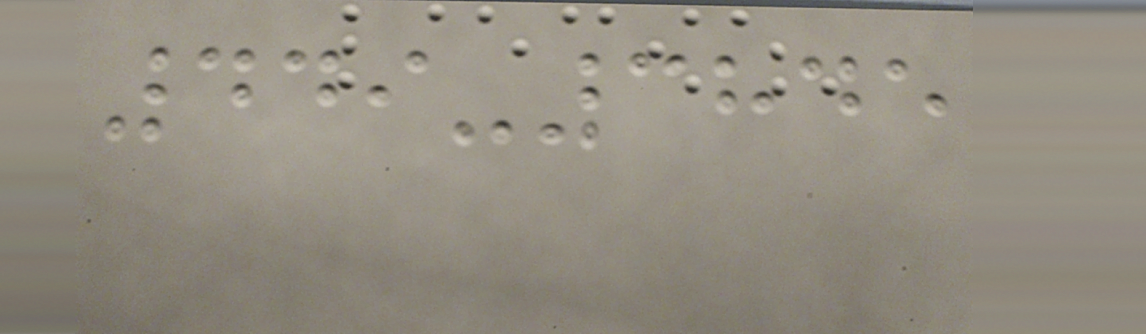449-3845
